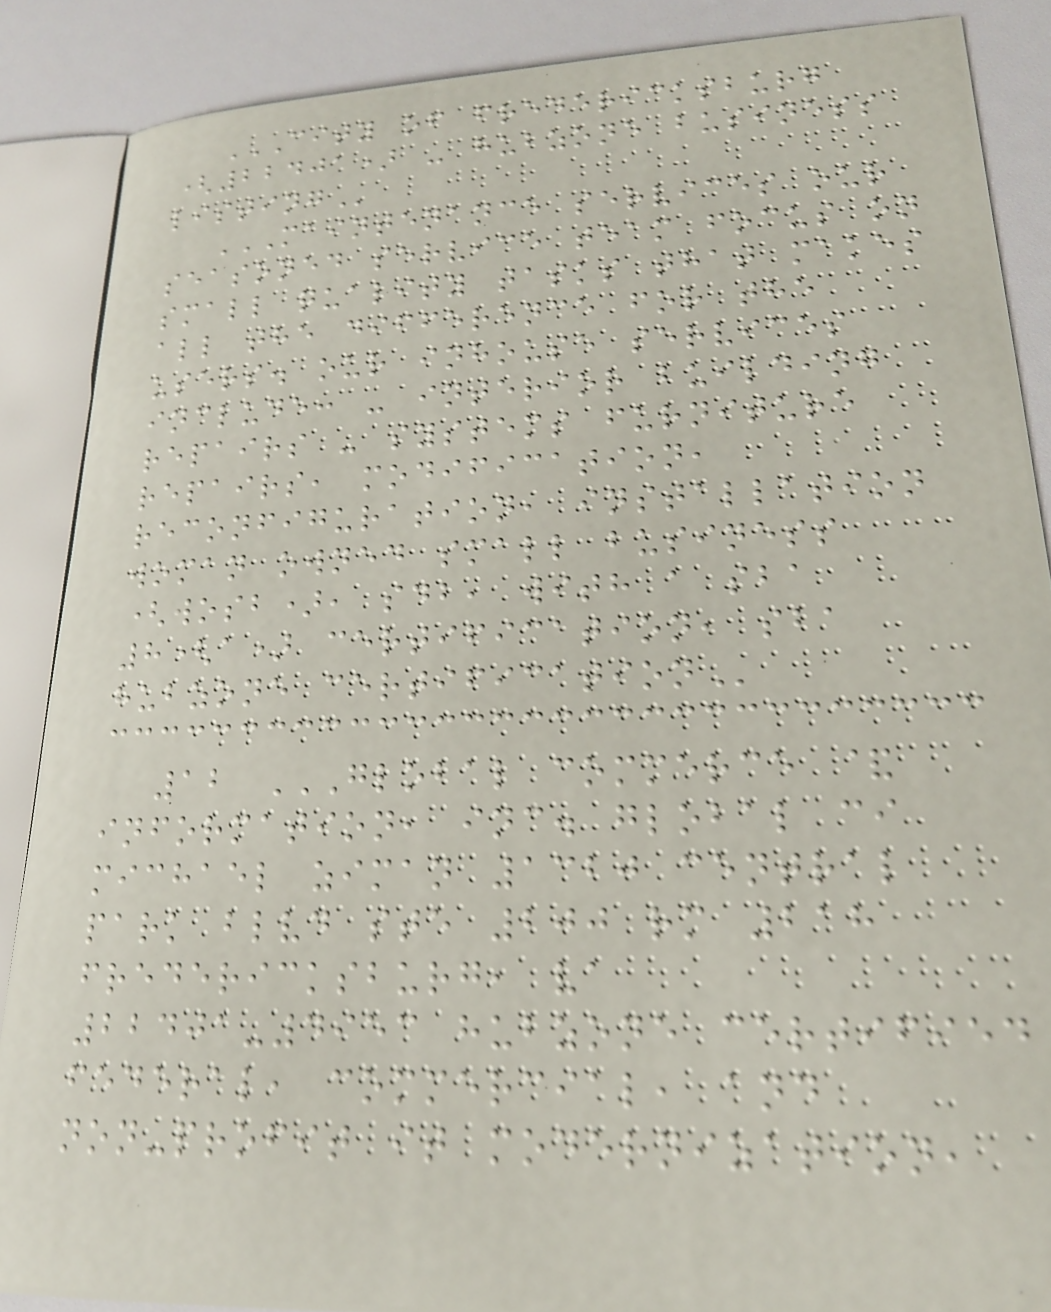CITY OF FREDERICKSBURG
(22401) - HUBZONE BUSINESS
LISTING
MAINTENANCE SERVICES OUR
SEASONED SERVICE TEAM FOCUS ON
SMALL QUALITY TASKS THAT MAKES
ALL THE DIFFERENCE FOR THE
USERS. OUR INHOUSE SERVICES
INCLUDE: - INTERIOR BUILDING
REPAIRS - SYSTEMS FURNITURE
REPAIRS, MODIFICATION,
RECONFIGURATION, INSTALLATION
WOMAN OWNED SMALL BUSINESS
(WOSB), SDB, WITH A SBA
8(A) CERTIFICATION, SBA
HUBZONE CERTIFICATION
12 GLOBAL COMMERCE &
INFORMATION, INC. GLOBAL CI
MICHAEL ZIMAN 1320 CENTRAL
PARK BLVD STE 200 RM 218
FREDERICKSBURG, VA
22401-4953 HUBZONE CERTIFIED
FEDERAL, COMMERCIAL, AND
NON-PROFIT IT MODERNIZATION,
